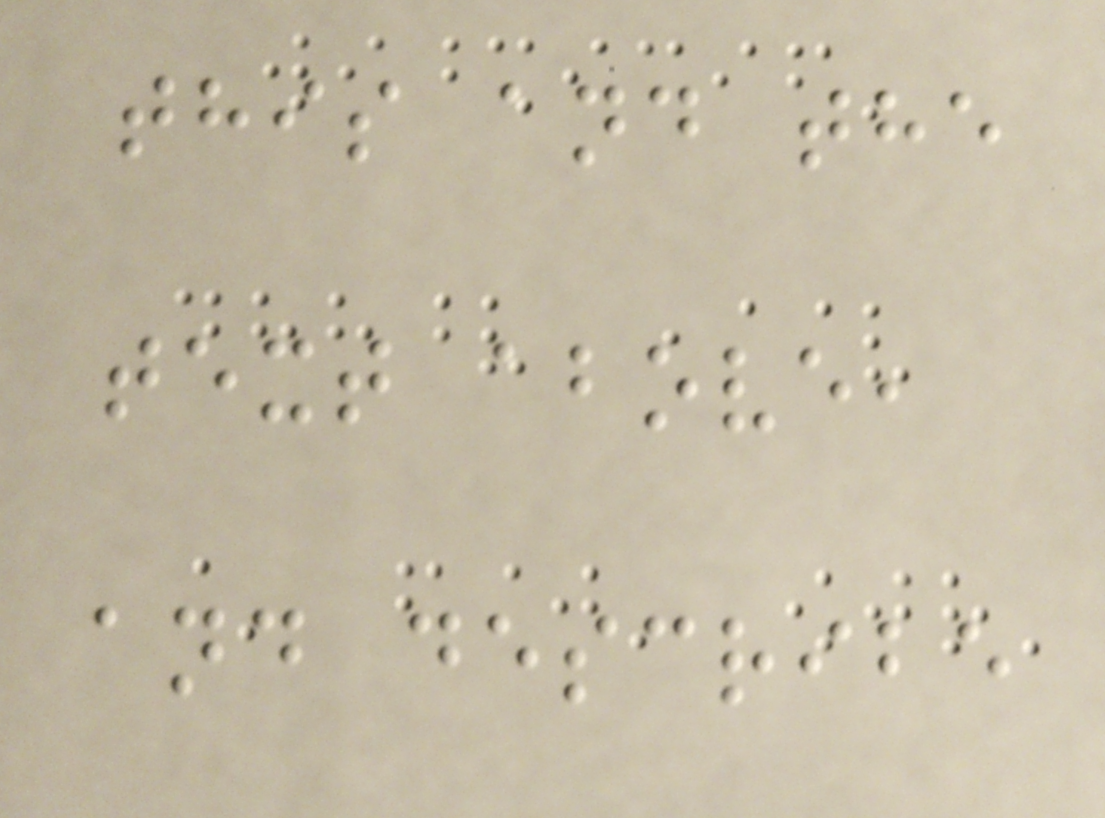this and the
text above,
and describe
